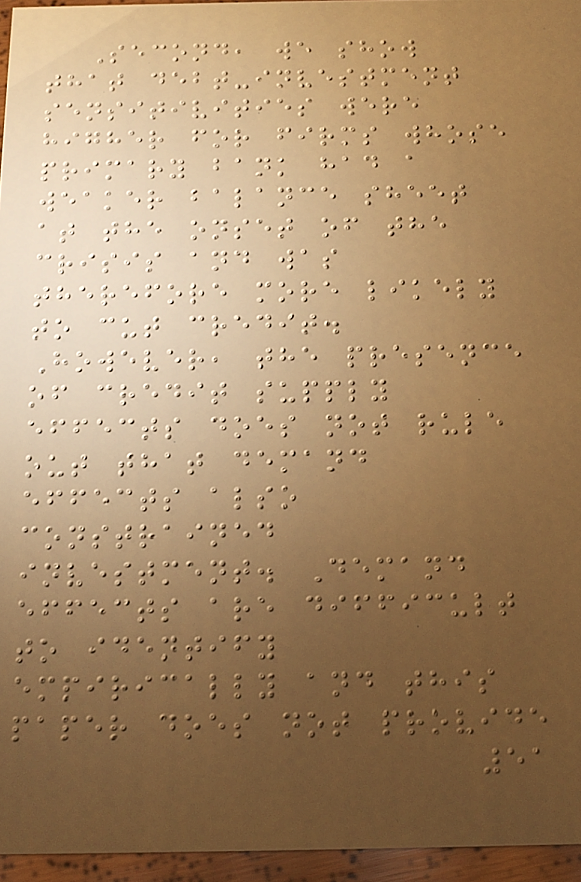Second, we show
that debt-investment
sensitivities were
higher for firms whose
primary bank had a
weaker balance sheet
at the onset of the
crisis and was
therefore more likely
to cut credit.
However, the presence
of credit supply
effects does not rule
out that demand
effects also
constrained
investment. Demand
effects are difficult
to identify
empirically and this
paper does not provide
51
